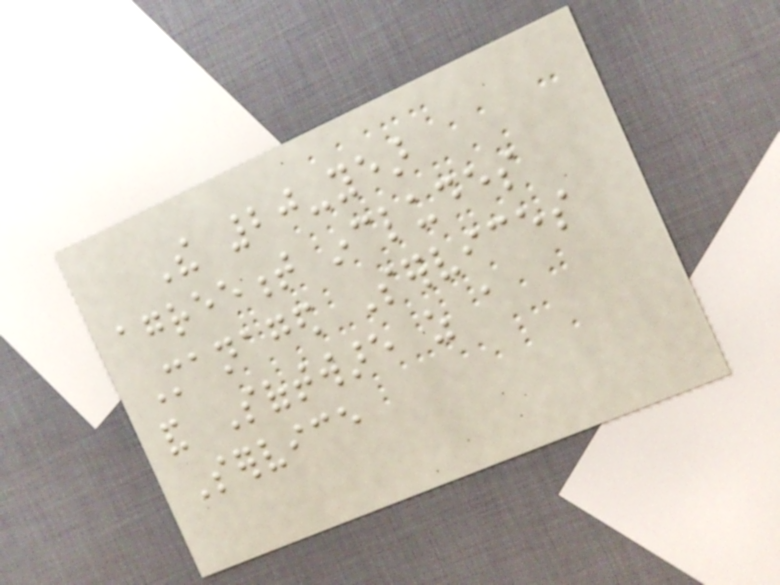The 20-year
agreement includes
Managed Services
and Software as a
Service
